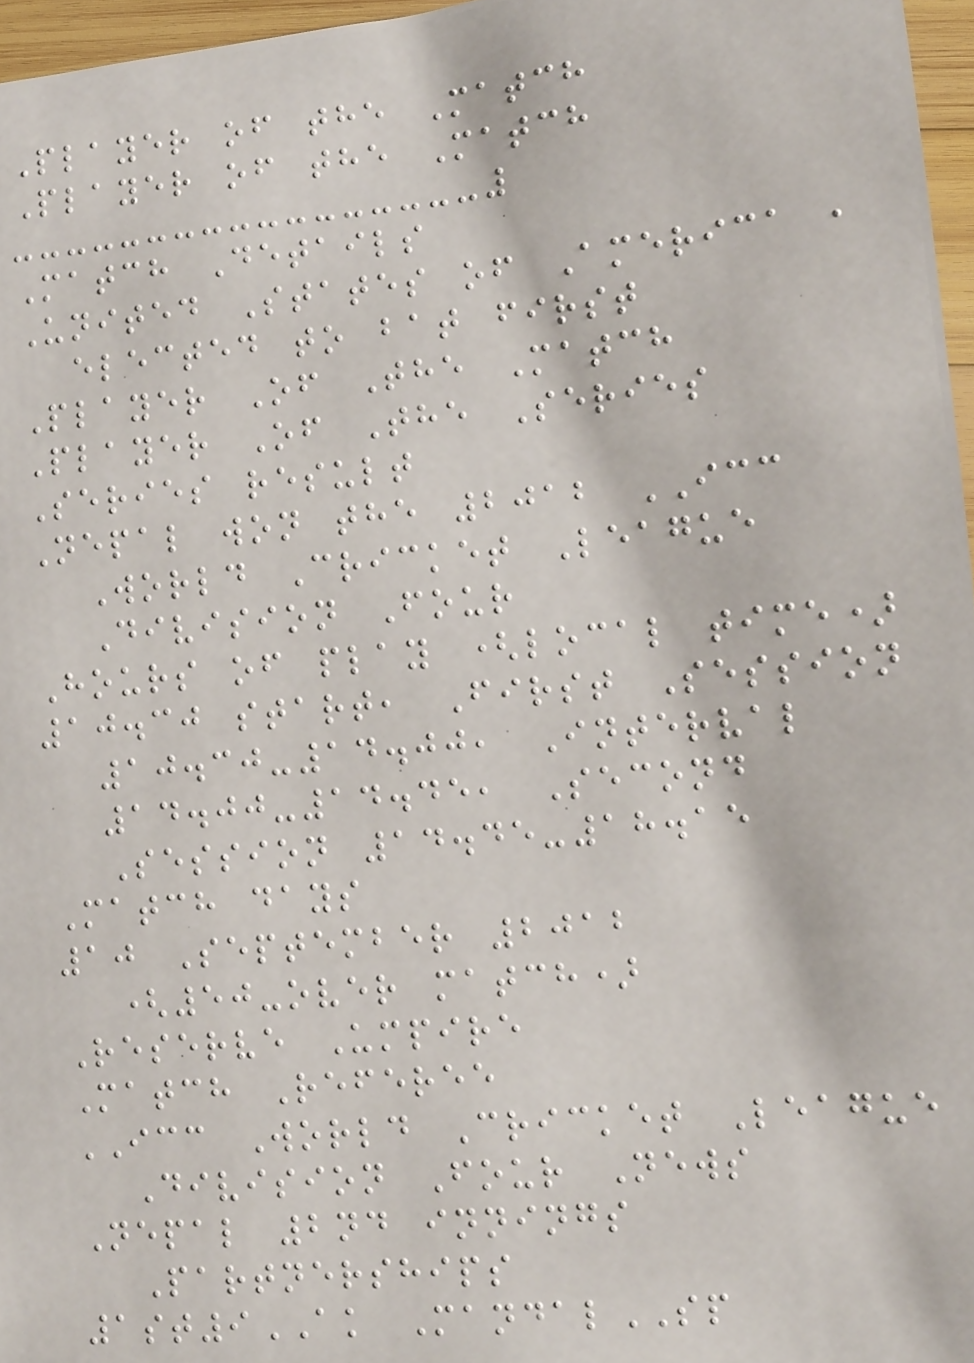Player of the Match
Player of the Match
Match Details
United States of America ,
elected to bat first
Player Of The Match
Player Of The Series
Series result
Nepal won the 2012 ICC
World Cricket League
Division Four
Hours of play (local time)
10.30 start, First Session
10.30-14.00, Interval
14.00-14.45, Second
Session 14.45-18.15
Match days
10 September 2012
(50-over match)
Reserve Umpire
Match Referee
ICC World Cricket League
Division Four News
Nepal 2nd innings
Partnerships
1st9AK MandalSP
